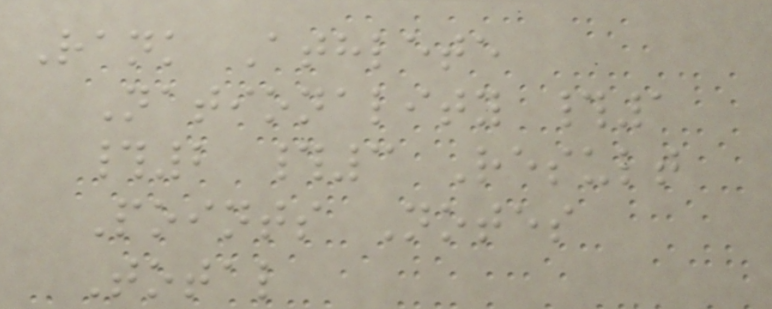Rank Athlete
Nationality #1
#2 #3 Result
Points Notes
Total
